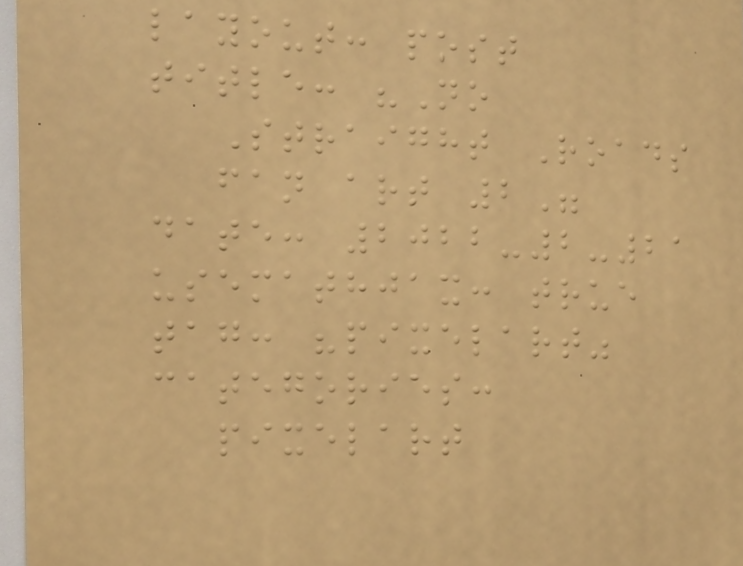layout: post
title: "No
Straight Roads
fan art 2"
date: 2022-2-21
usemathjax: true
tag: "pixelart"
categories:
pixelart
